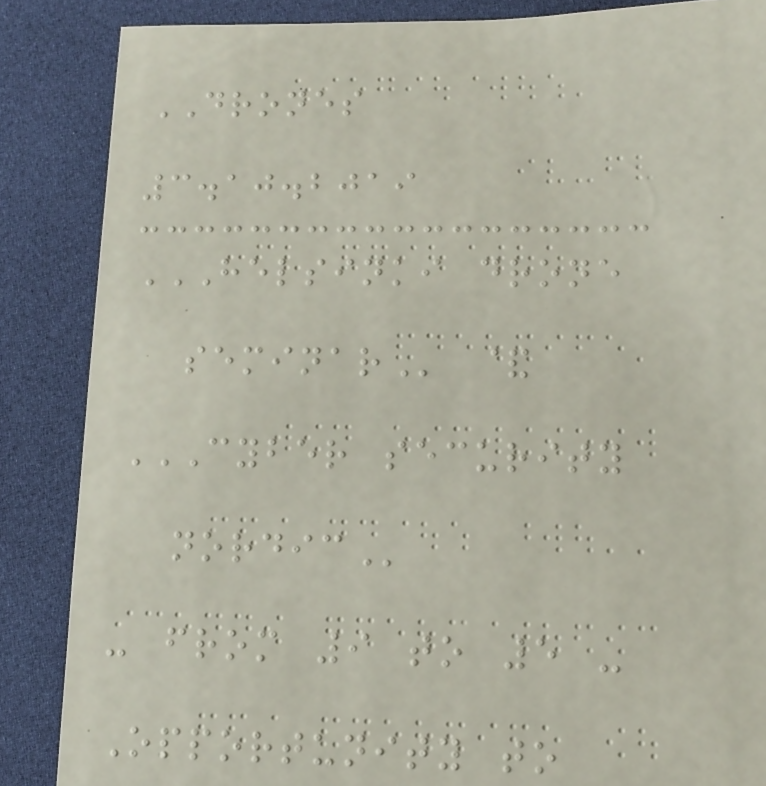DRONES
3.10.2019
HELSINKI DRONE
SEMINAR &
CYBER SECURITY
NORDIC
- from 9 to 5 -
Opportunity to
